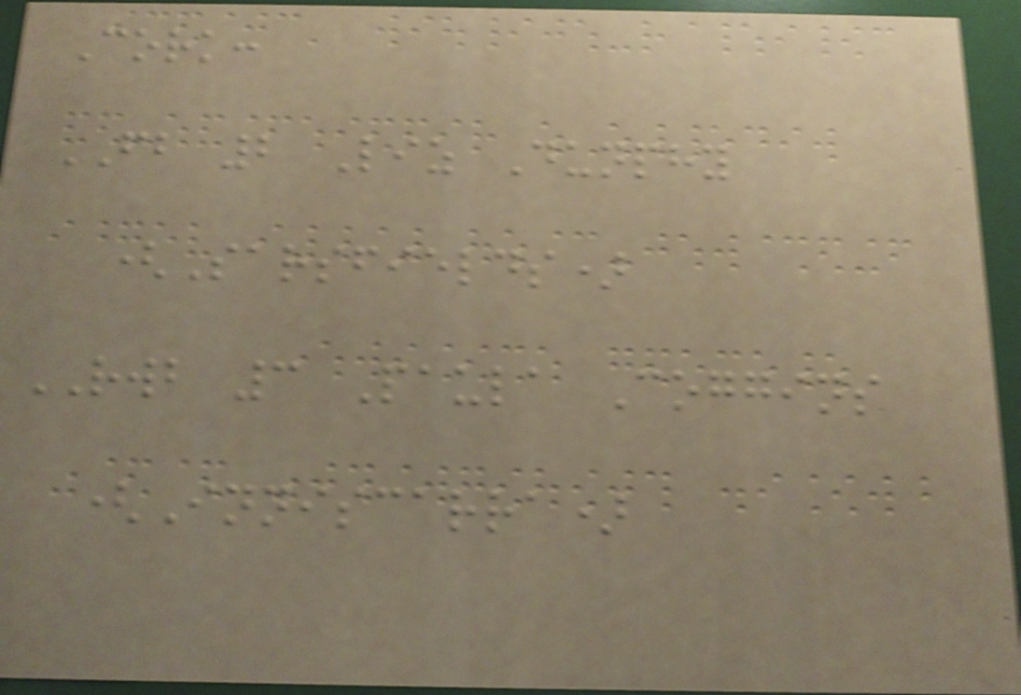Cork:
FB 2 Liz Dunphy
(Sarsfields)
RWB 3 Paula Coggins
(Inniscarra)
